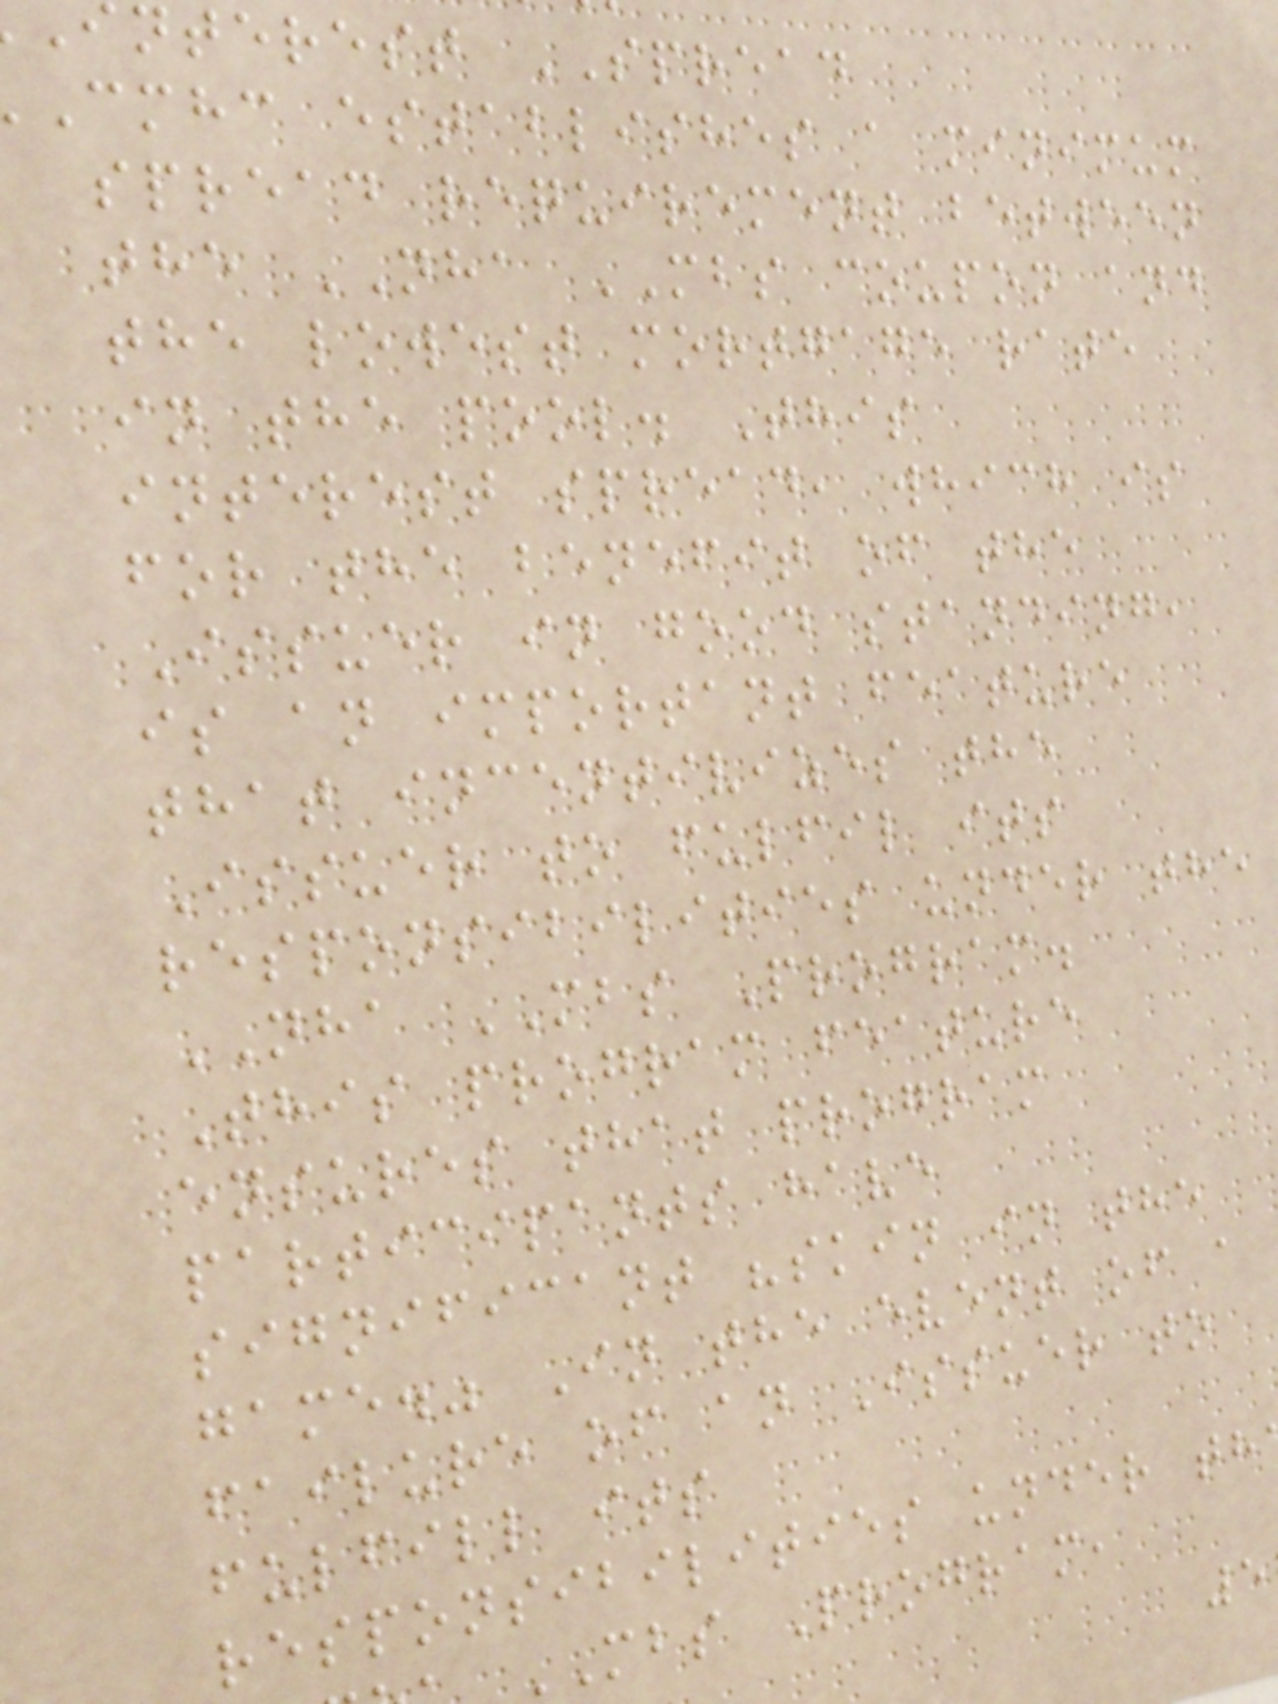nterest SPREAD
cmhc establishes a minimum
spread requirement between
the NHA MBS coupon and
the lowest mortgage rate
in the pool. This
interest spread, which is
for the benefit of the
Issuer in good standing,
is an important feature
that incentivizes the
Issuer to fulfil its
responsibilities under the
NHA MBS Program.
This program feature
ensures that program
participants have
significant "skin in the
game." In the event of a
failure of an Issuer to
fulfill its
responsibilities under th
MBS Program,
